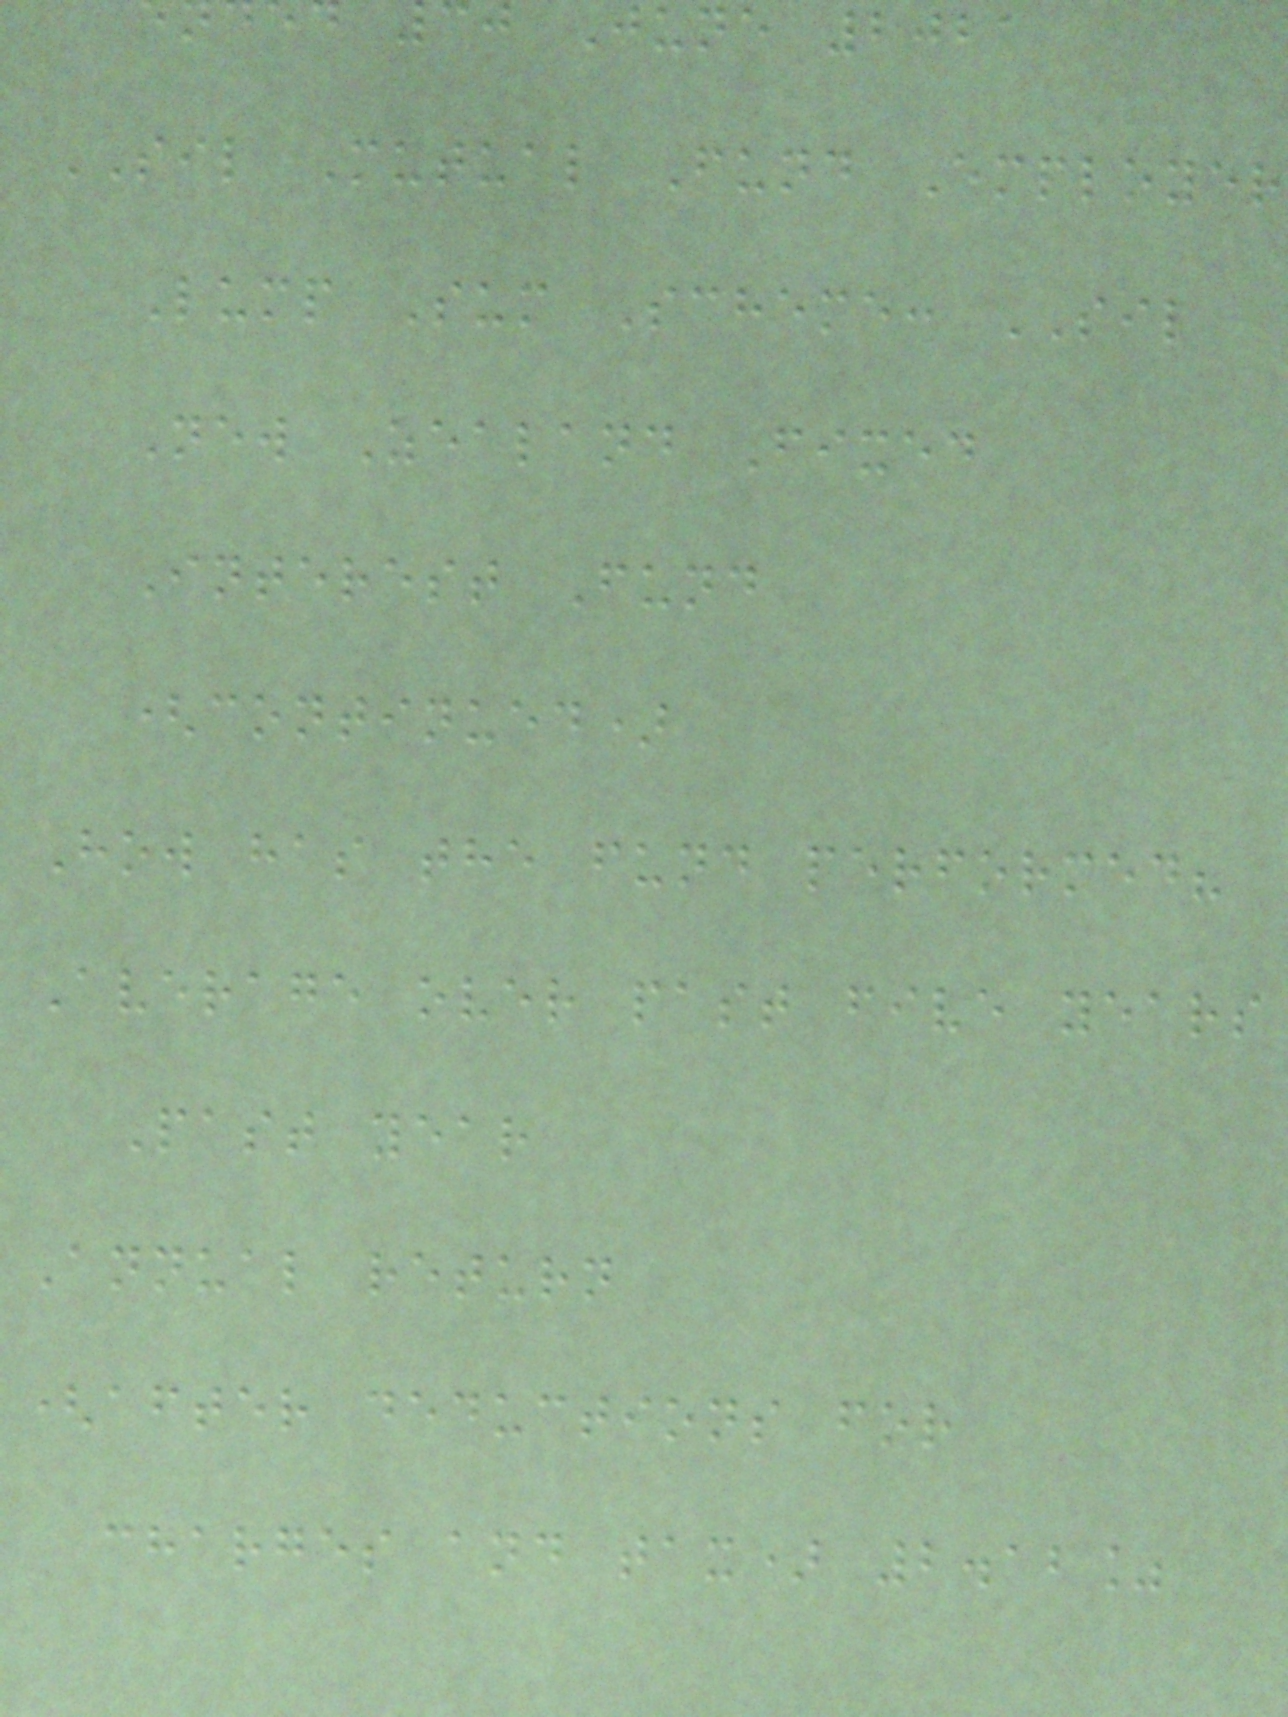cj June 2021
SIL Mutual Fund Employer
Lump Sum Scheme: SIL
New Zealand Fixed
Interest Fund
(continued)
How has the fund performed?
Average over past five years
Past year
Annual return
(after deductions for
charges and tax) 2.12%
